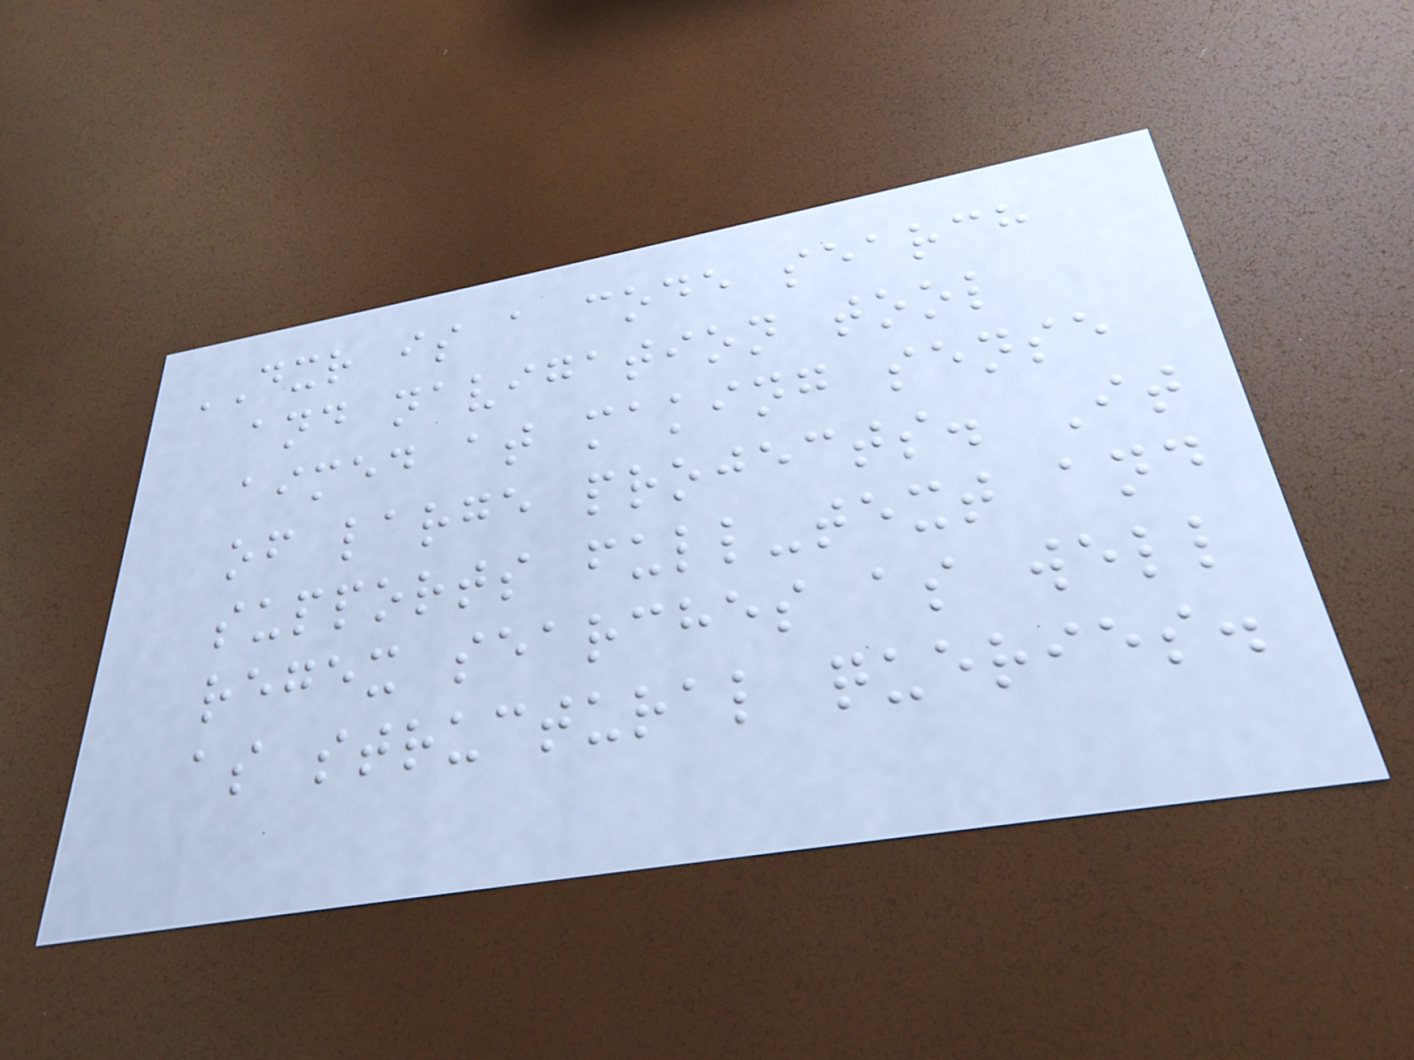DXR is a code search
and navigation tool
aimed at making sense
of large projects. It
supports full-text and
regex searches as well
as structural queries.
